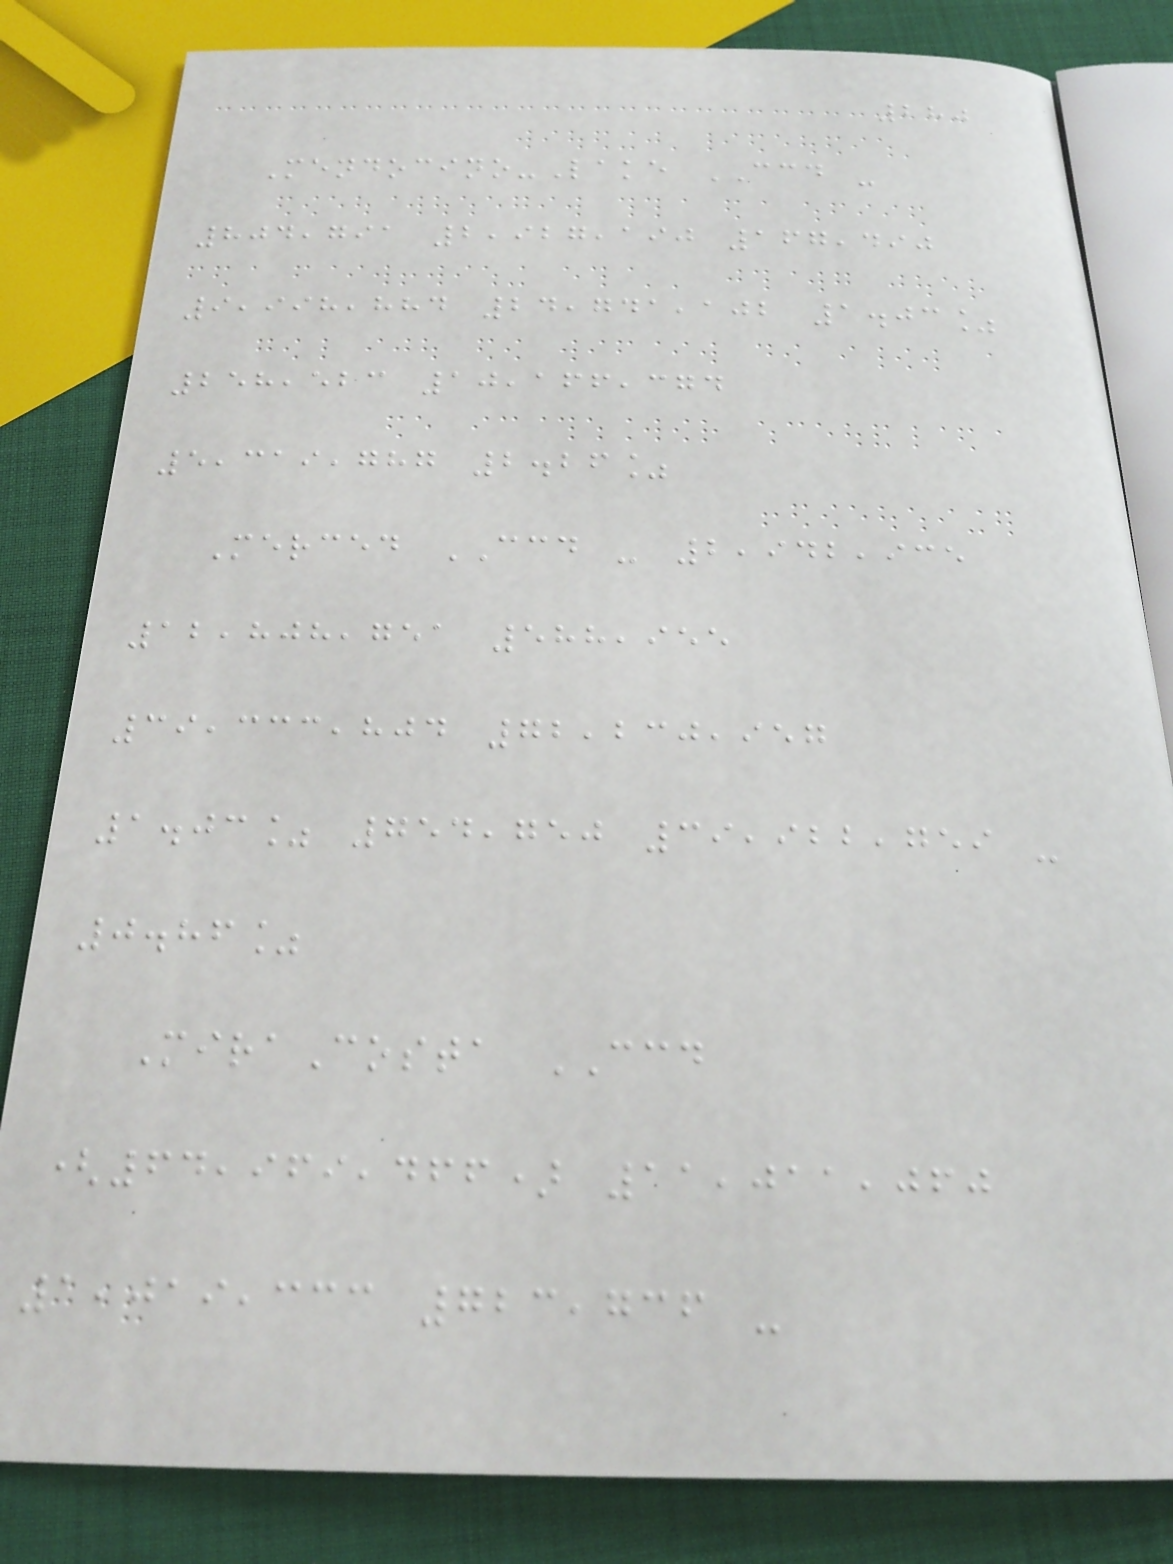280
Mendocino-Lake CCD -
804,791 2,927,190 167,490
9,998,884 24,741,102 1.03%
258,523 10,166,374
5,319,787 2.26%
Merced CCD - 2,942,935
12,808,751 588,955
39,333,804 72,230,957
1.03% 754,750 39,922,759 -
0.86%
MiraCosta CCD
(64,969,466) 11,011,060
1,019,333 723,736 -
